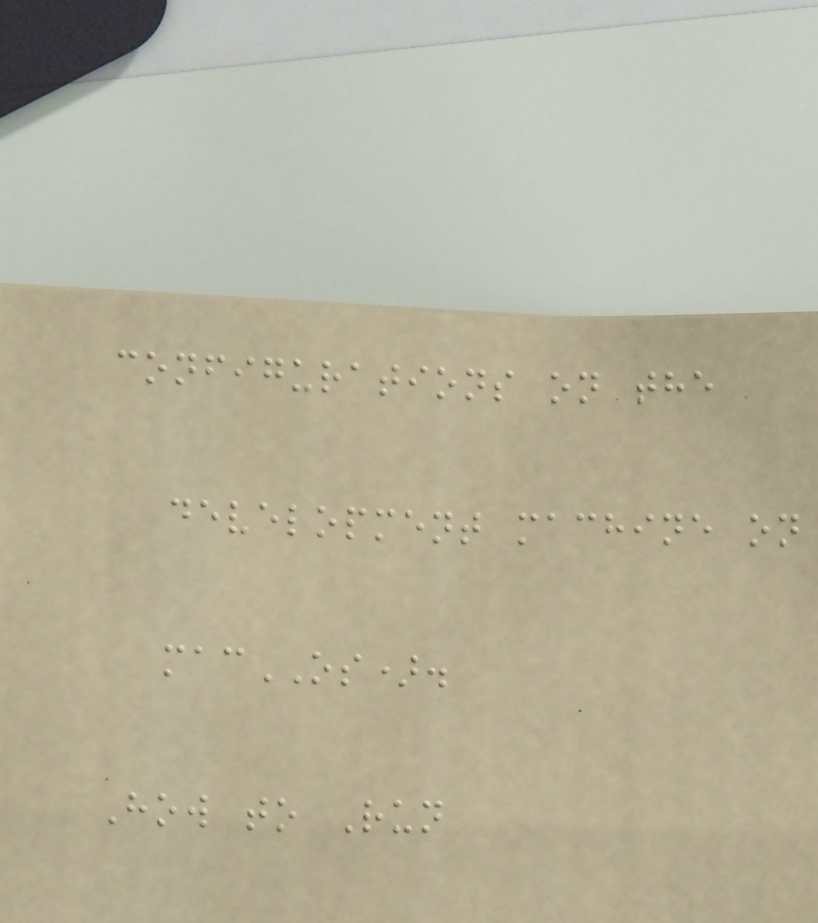configurations on the
development machine on
macOS).
How to Run
